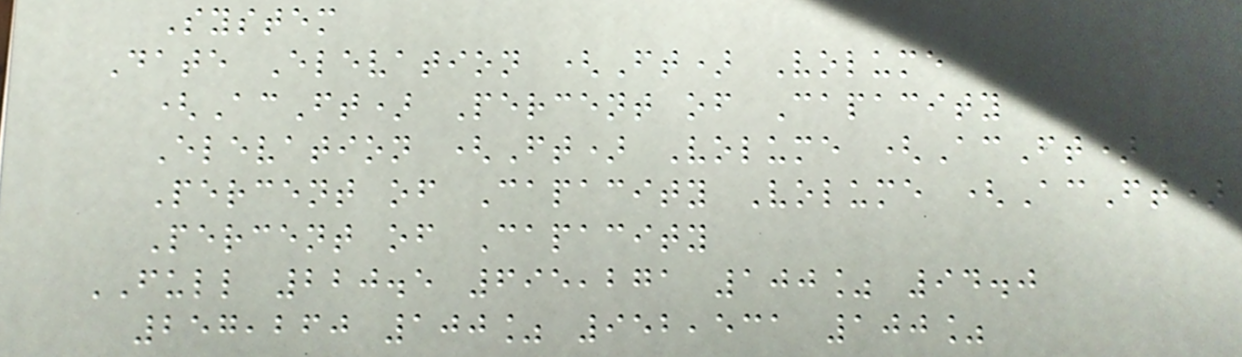System
Date Elevation (Ft) Volume
(AcFt) Percent of Capacity
Elevation (Ft) Volume (AcFt)
Percent of Capacity Volume (AcFt)
Percent of Capacity
FULL 220.5 695,271 100% 94.0
257,260 100% 952,531 100%
